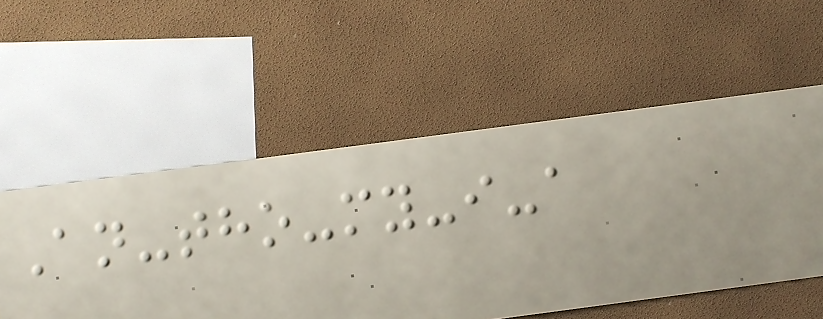An-tho-my-i-a
